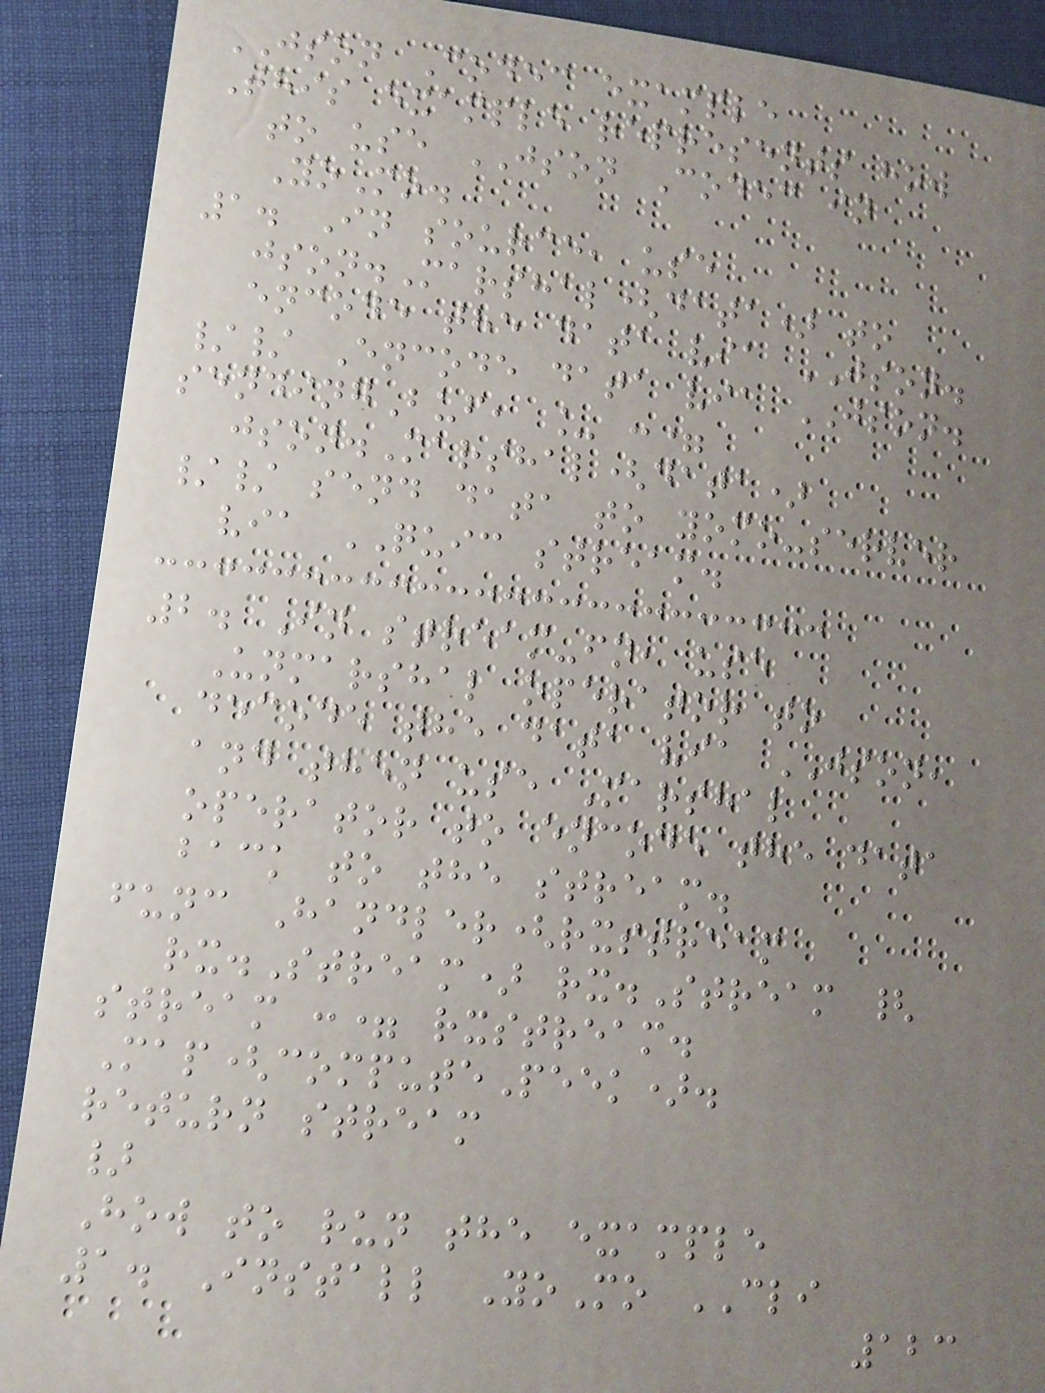JSON Codec example
This example represents how
to use JSON Codec in
YoMo.
1. In source, use
json.Marshal(data) to
encode the data via JSON.
// Encode data via JSON.
sendingBuf, _ :=
json.Marshal(data)
// send data to yomo-server
via QUIC stream.
2. In stream-fn, use
Unmarshal operator to
decode the data via JSON,
and then use Marshal
operator to encode the data
back to the stream.
func Handler(rxstream
rx.Stream) rx.Stream {
stream := rxstream.
Map(computePeek).
return stream
}
How to run the example
1. Install YoMo CLI
123
